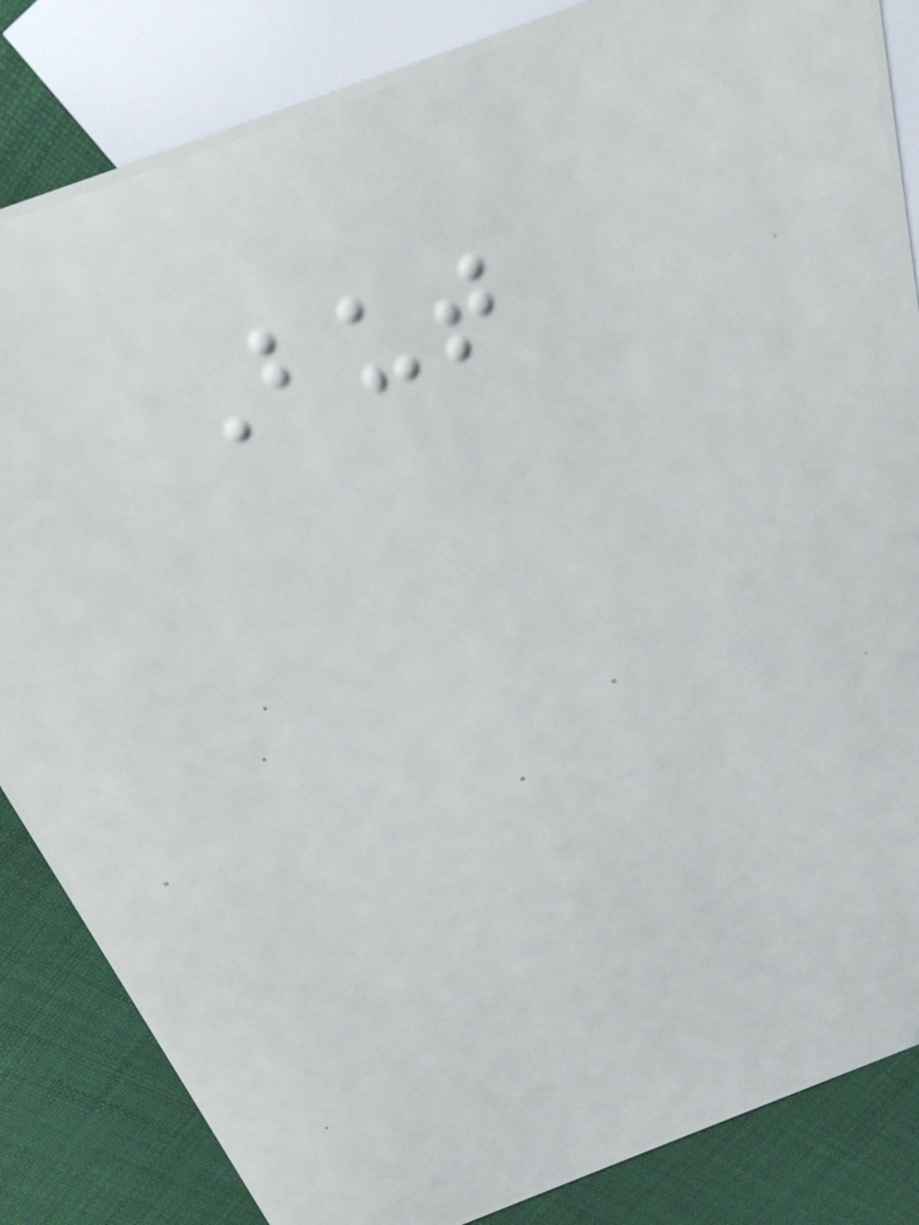But
